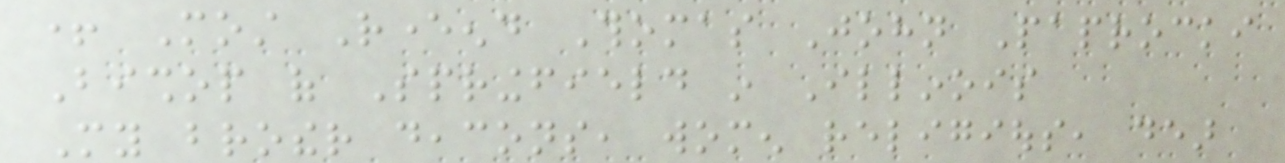+ Most Reverend Thomas John Paprocki
Bishop of Springfield in Illinois
My brother deacons, women religious, dear
